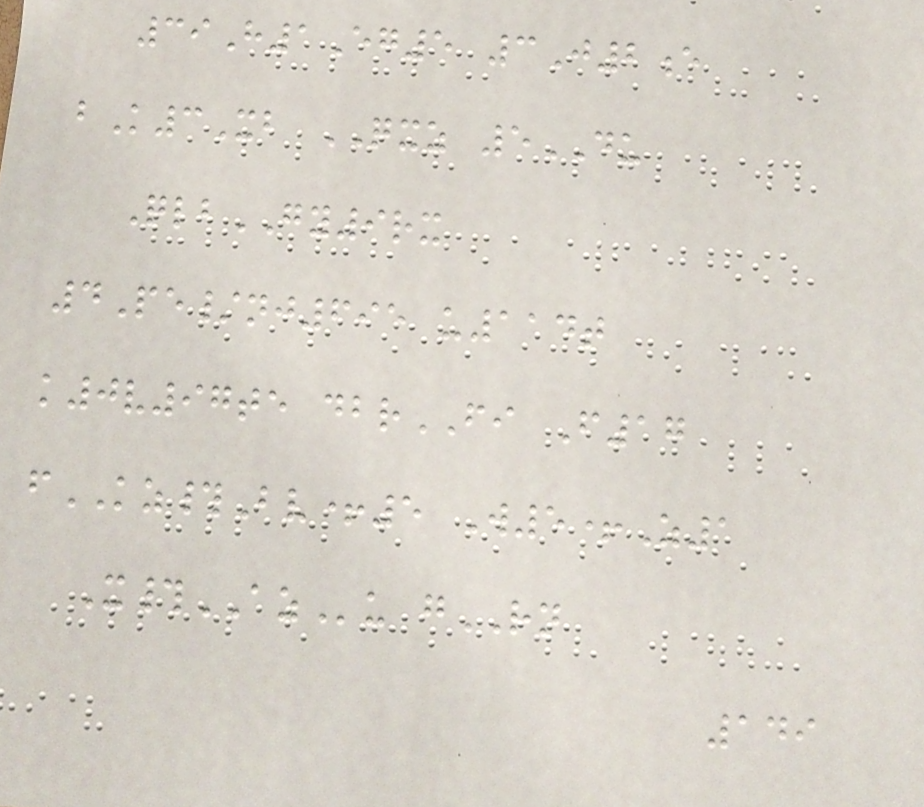39H1Eg5 3J2e
bK3Xb QXZ 5DU
QlbGY9rx
4Pe/nj695 u114t
k0v97te dbrFI F17
fKZ#Bv+5 W5+Z1
X#AZu gRN
149
